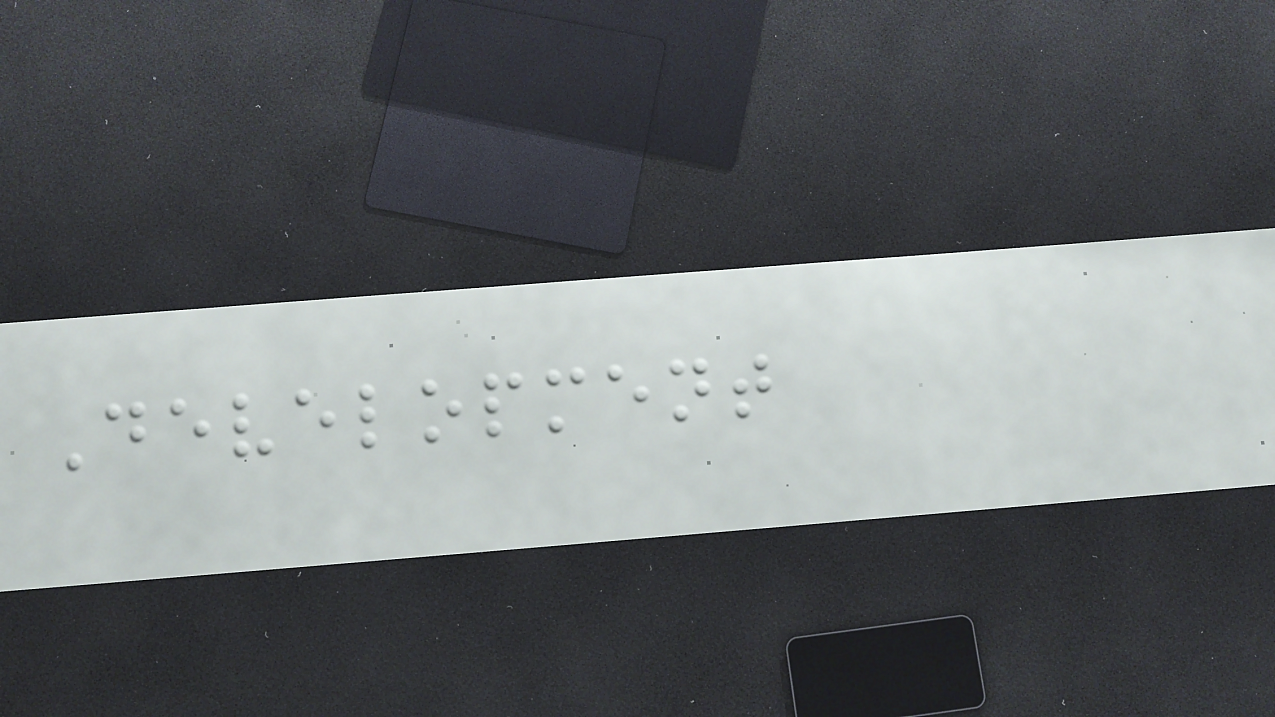Development
